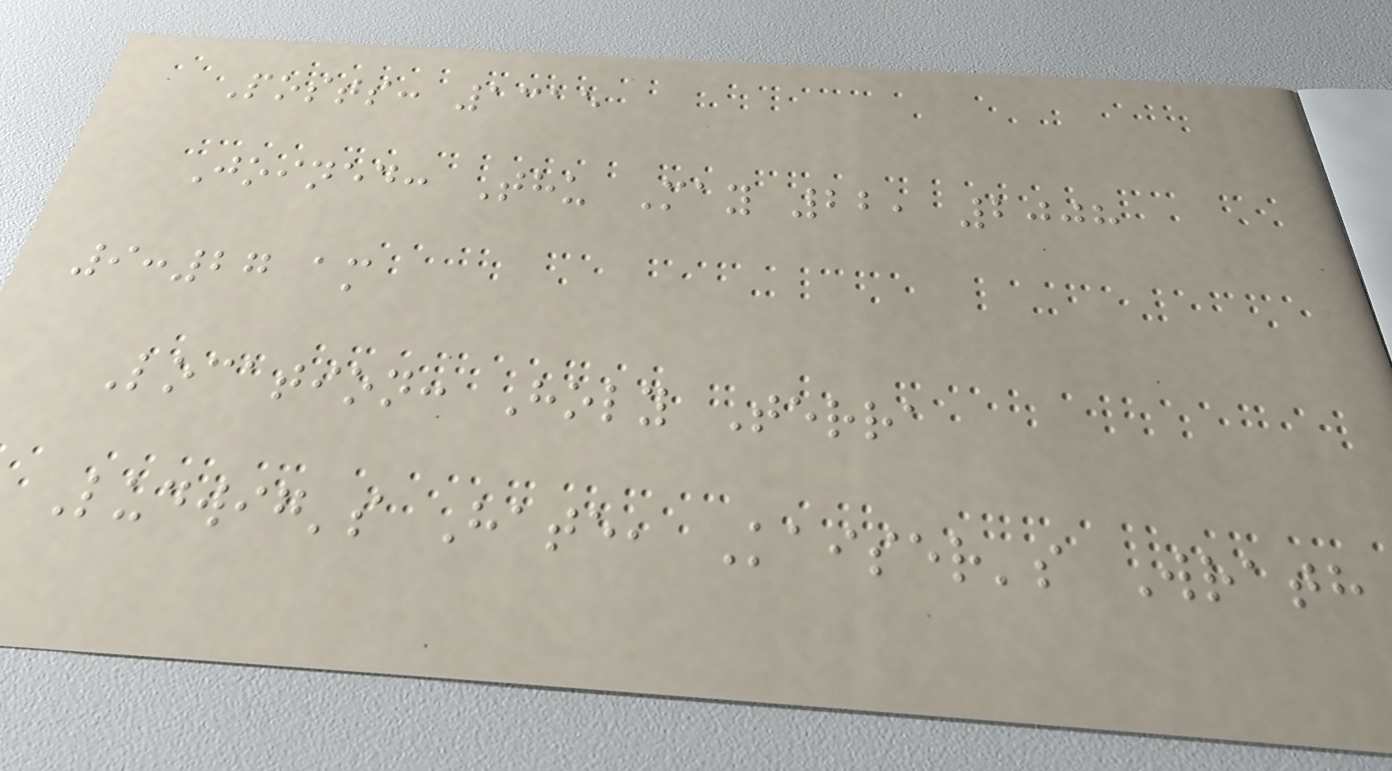Posts: 1315
Joined: Thu May 22, 2008
9:27 am
Location: Holy Terra
Ludwig's Hate, Kaiser's Wrath
